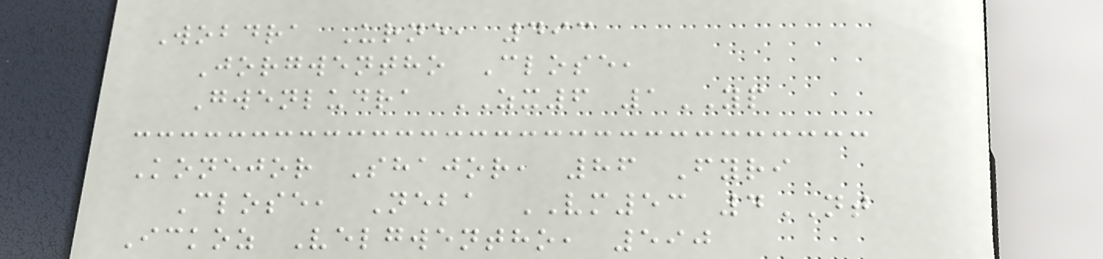Wobdra Urne, 493
Jorgwentho Close,
Gwenludra ZX6 1YP
Konejor Shajor, 86 Fyri
Close, Neba VM53 4NT
Ickoz Velgwentho, 590
